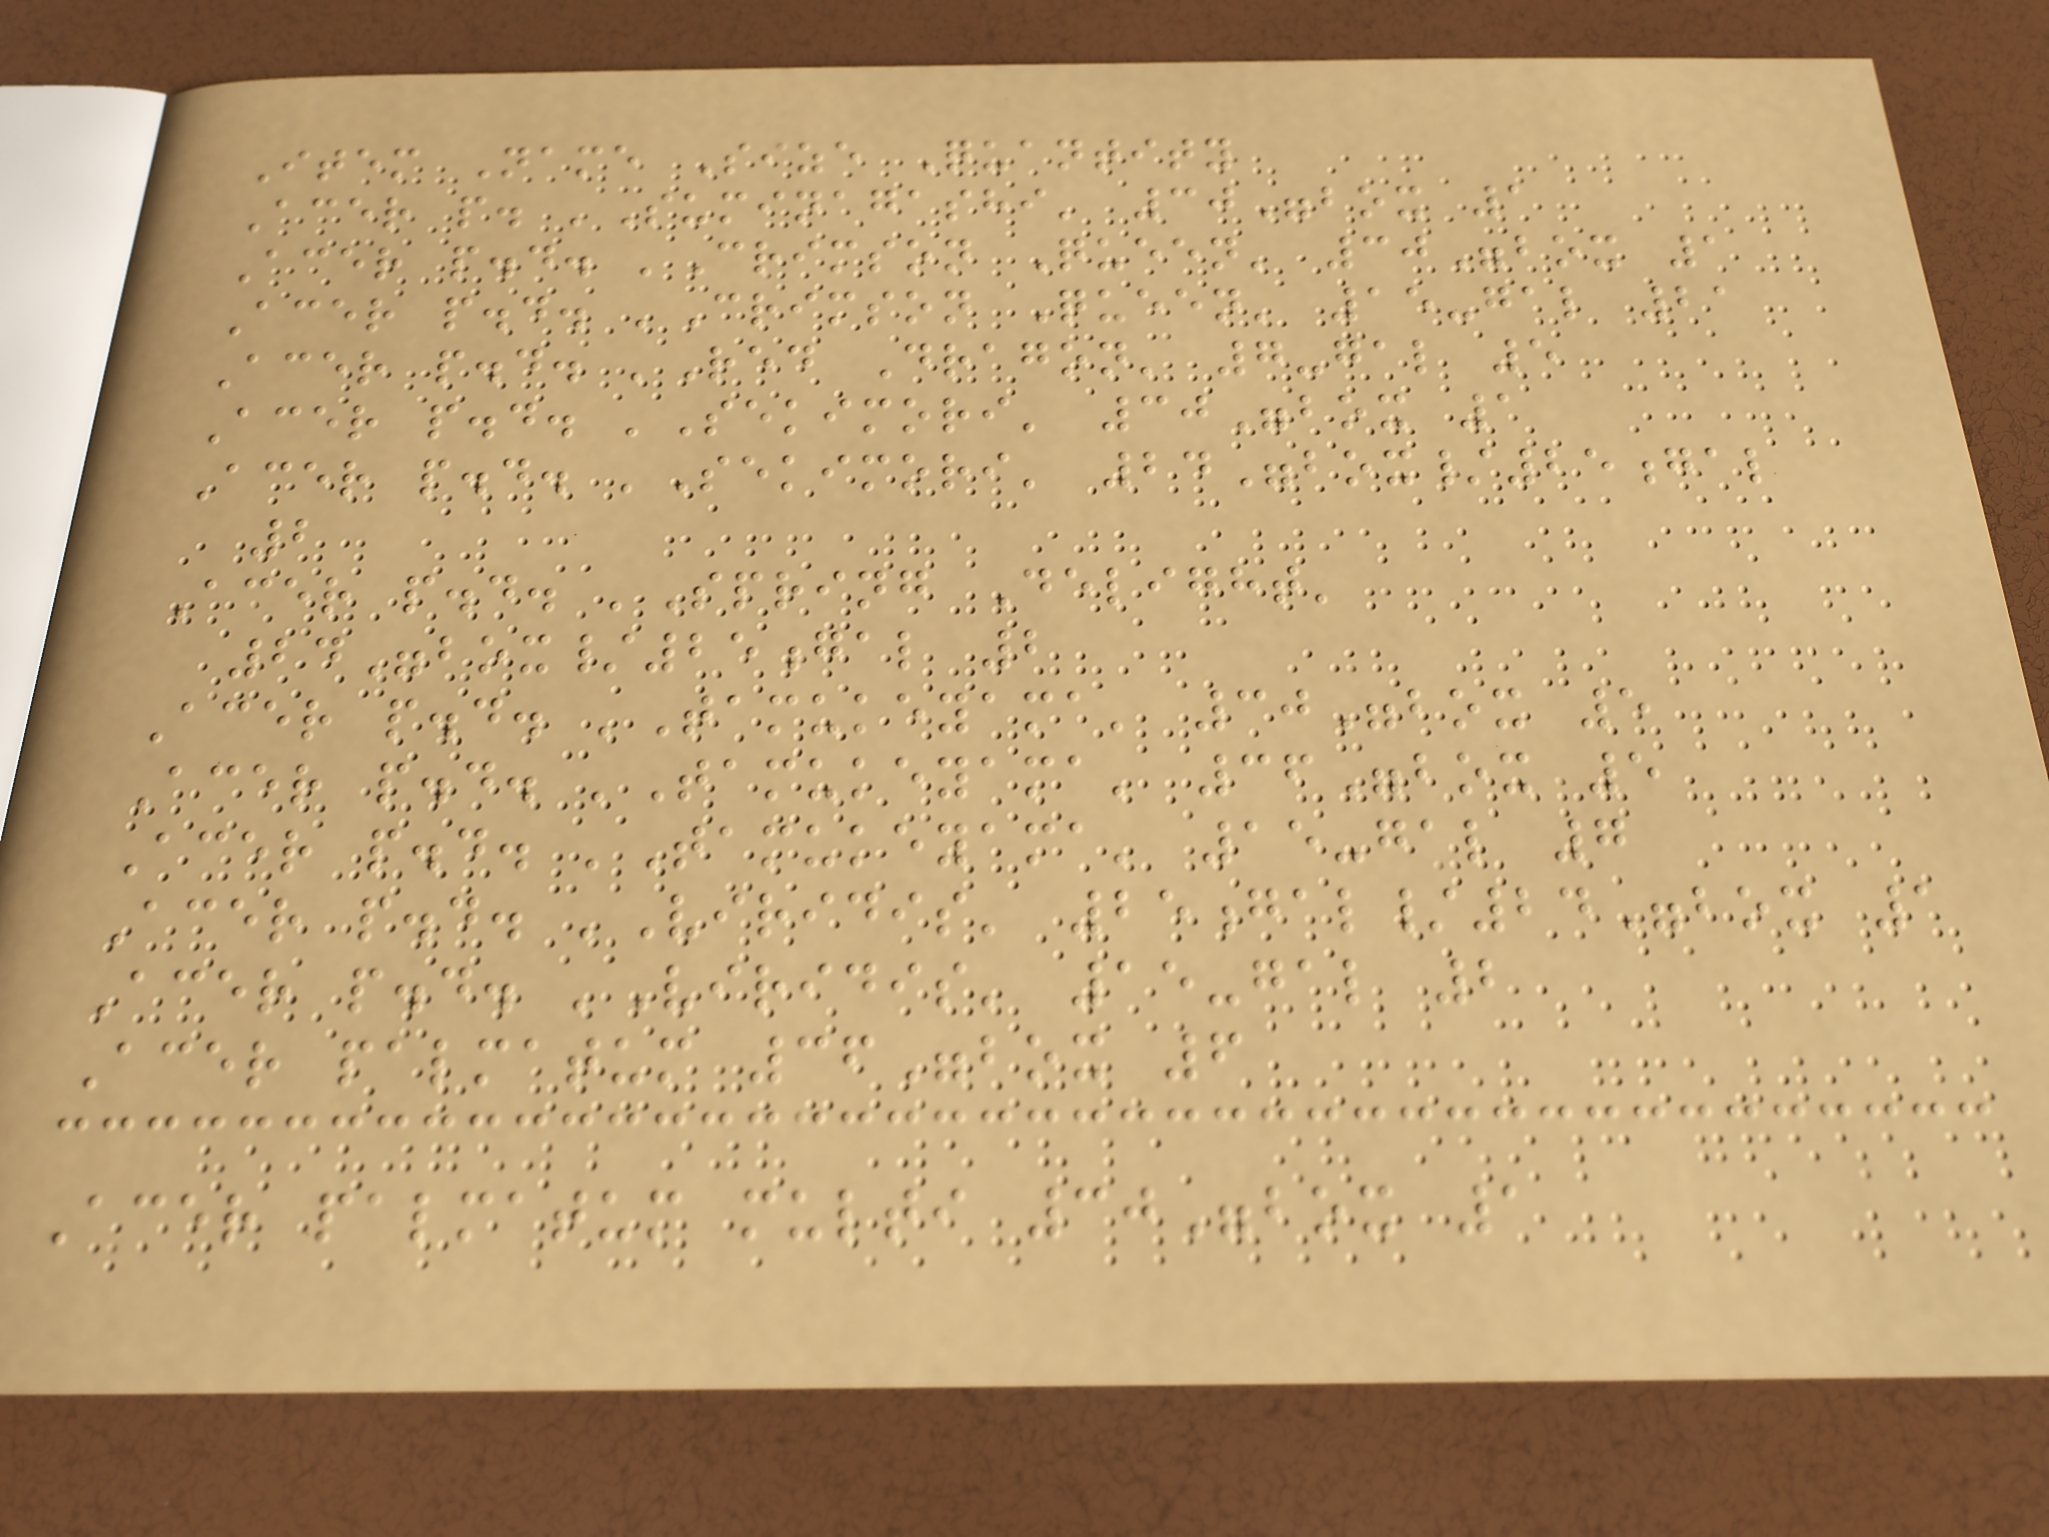Item Name Size Quantity
Acer p. 'Suminagashi' 30"box 1
Acer p.d. 'Crimson Queen' 30"box 1
Acer p.d. 'Crimson Queen' 15-gal 21
Acer p.d. 'Red Dragon' 7-gal 5
Acer p.d. 'Sekimori' 30"box 1
Acer p.d. 'Sekimori' 24"box/25gal
2
Acer p.d. 'Spring Delight'
24"box/25gal 2
Acer p.d. 'Tamukeyama' 30"box 5
Acer p.d. 'Tamukeyama' 36"box 5
Acer p.d. 'Tamukeyama' 15-gal 7
Acer p.d. 'Viridis' 25gal/24"box 1
Acer p.d. 'Viridis' 15-gal 2
Acer palmatum 36"box 6
Acer palmatum multi 30"box 1
